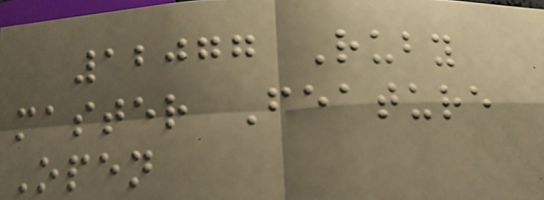12077 Ruby
master Feature
Open
